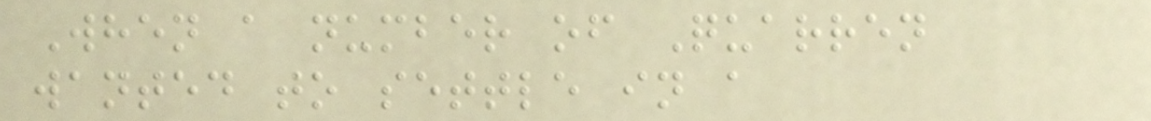When a number of Quarren
wanted to settle in a
